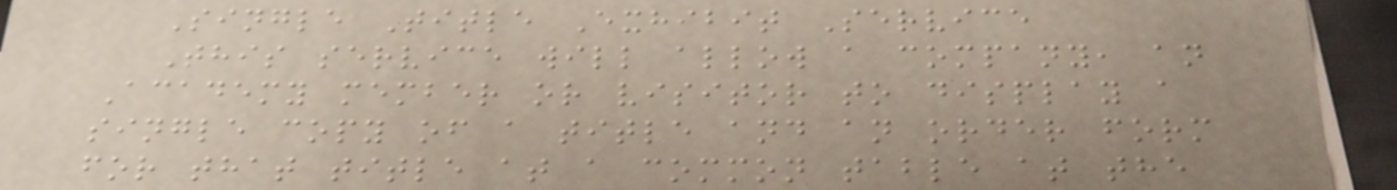Single Title Exhibit Service
This service will allow a company, an
Academy member or visitor to display a
single copy of a title and an order form
for that title at a common table at the
